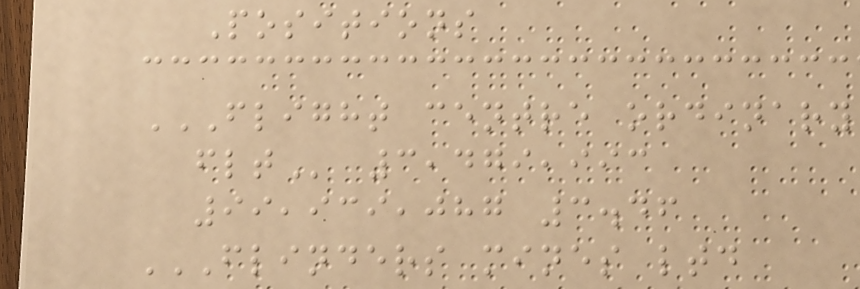Positions
FLIGHT CENTRE ORDINARY
FLT 3,479,993
99,939,087 3.46
FLINDERS MINES LTD
